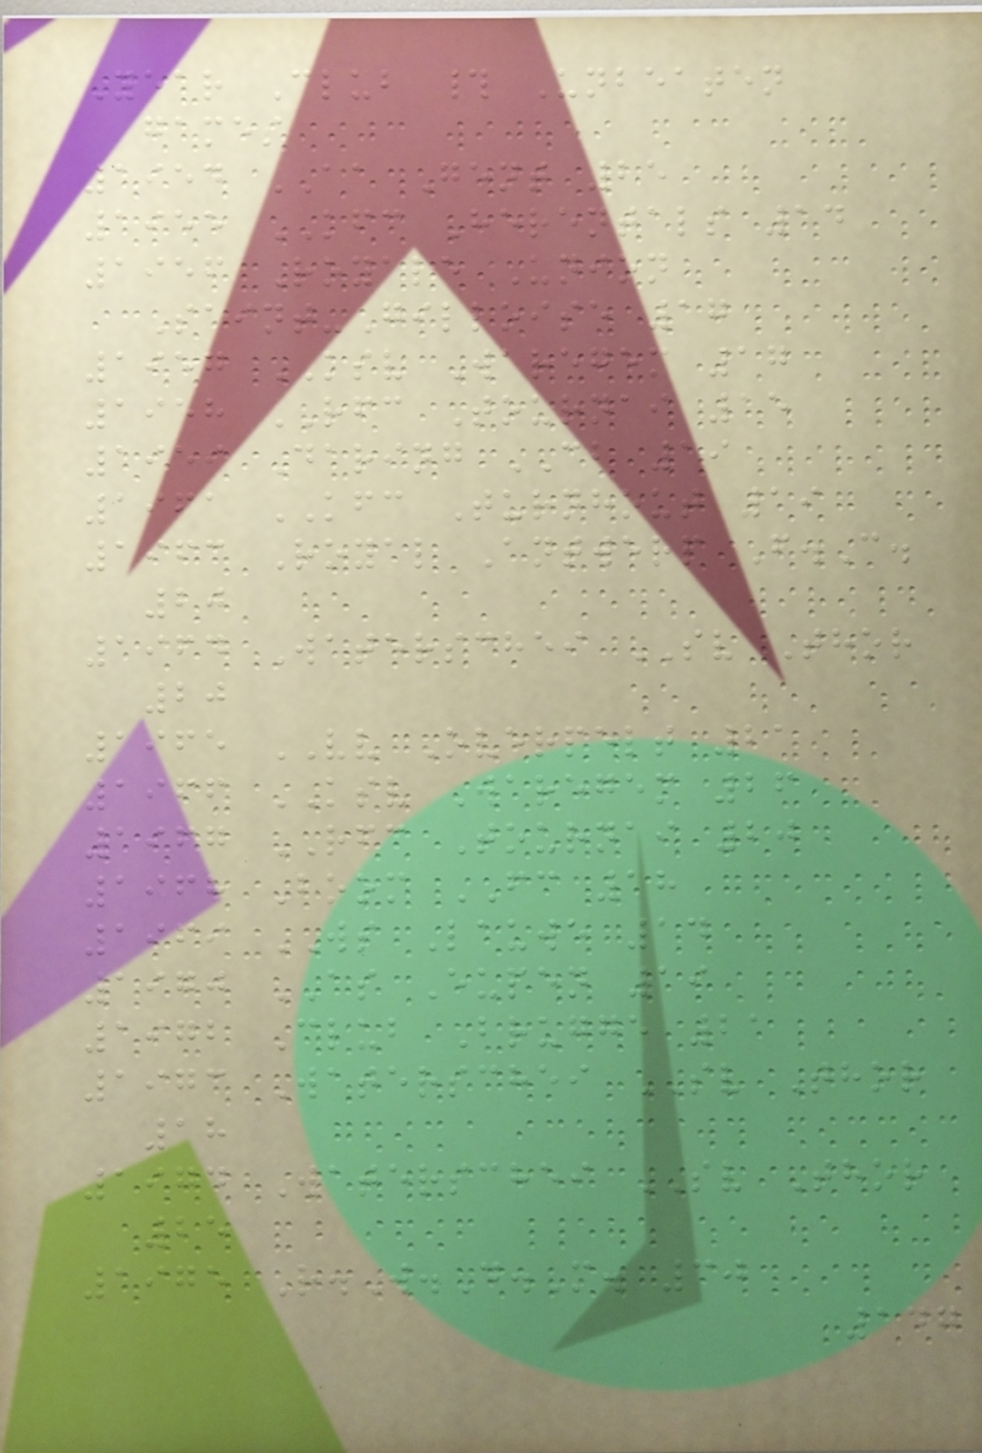Year Club # Unbeaten
games
1954 AA Gent 25
1955 KFC Herentals 14
1956 Royale Union
Saint-Gilloise 17
1957 KSV Waregem 17
1958 RFC Tournai 15
1959 Daring CB 19
1961 KFC Turnhout 19
1963 Royal Antwerp F.C.
20
1964 Waterschei SV Thor
20
1965 VV Overpelt 21
1966 KSV Waregem 26
1967 RFC Tournai 20
1968 Boom FC 18
1969 WS Lauwe 14
1970 AS Eupen 19
1972 Club Brugge 21
1973 Waterschei SV Thor
18
1974 Waterschei SV Thor
25
1975 R.W.D.M. 30
147
